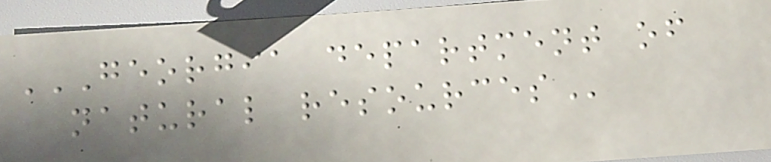GEORGIA DEPARTMENT OF
NATURAL RESOURCES
